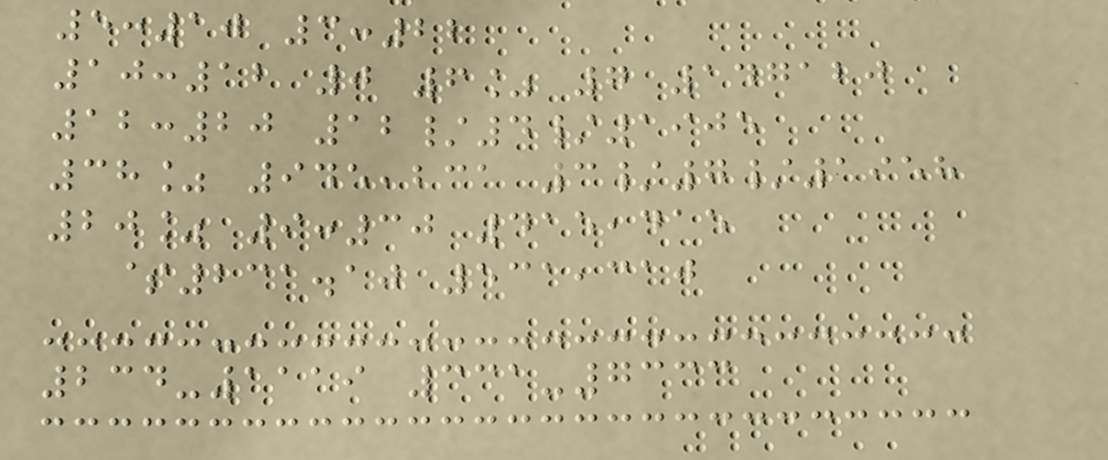5:10 3:22
10:12 0 6% 7 147120
12:20 12/4/1905
38% 945,231 3/7/1958
20% 9:30 415,415
$231.10 531,310
234-1119 331-7333
